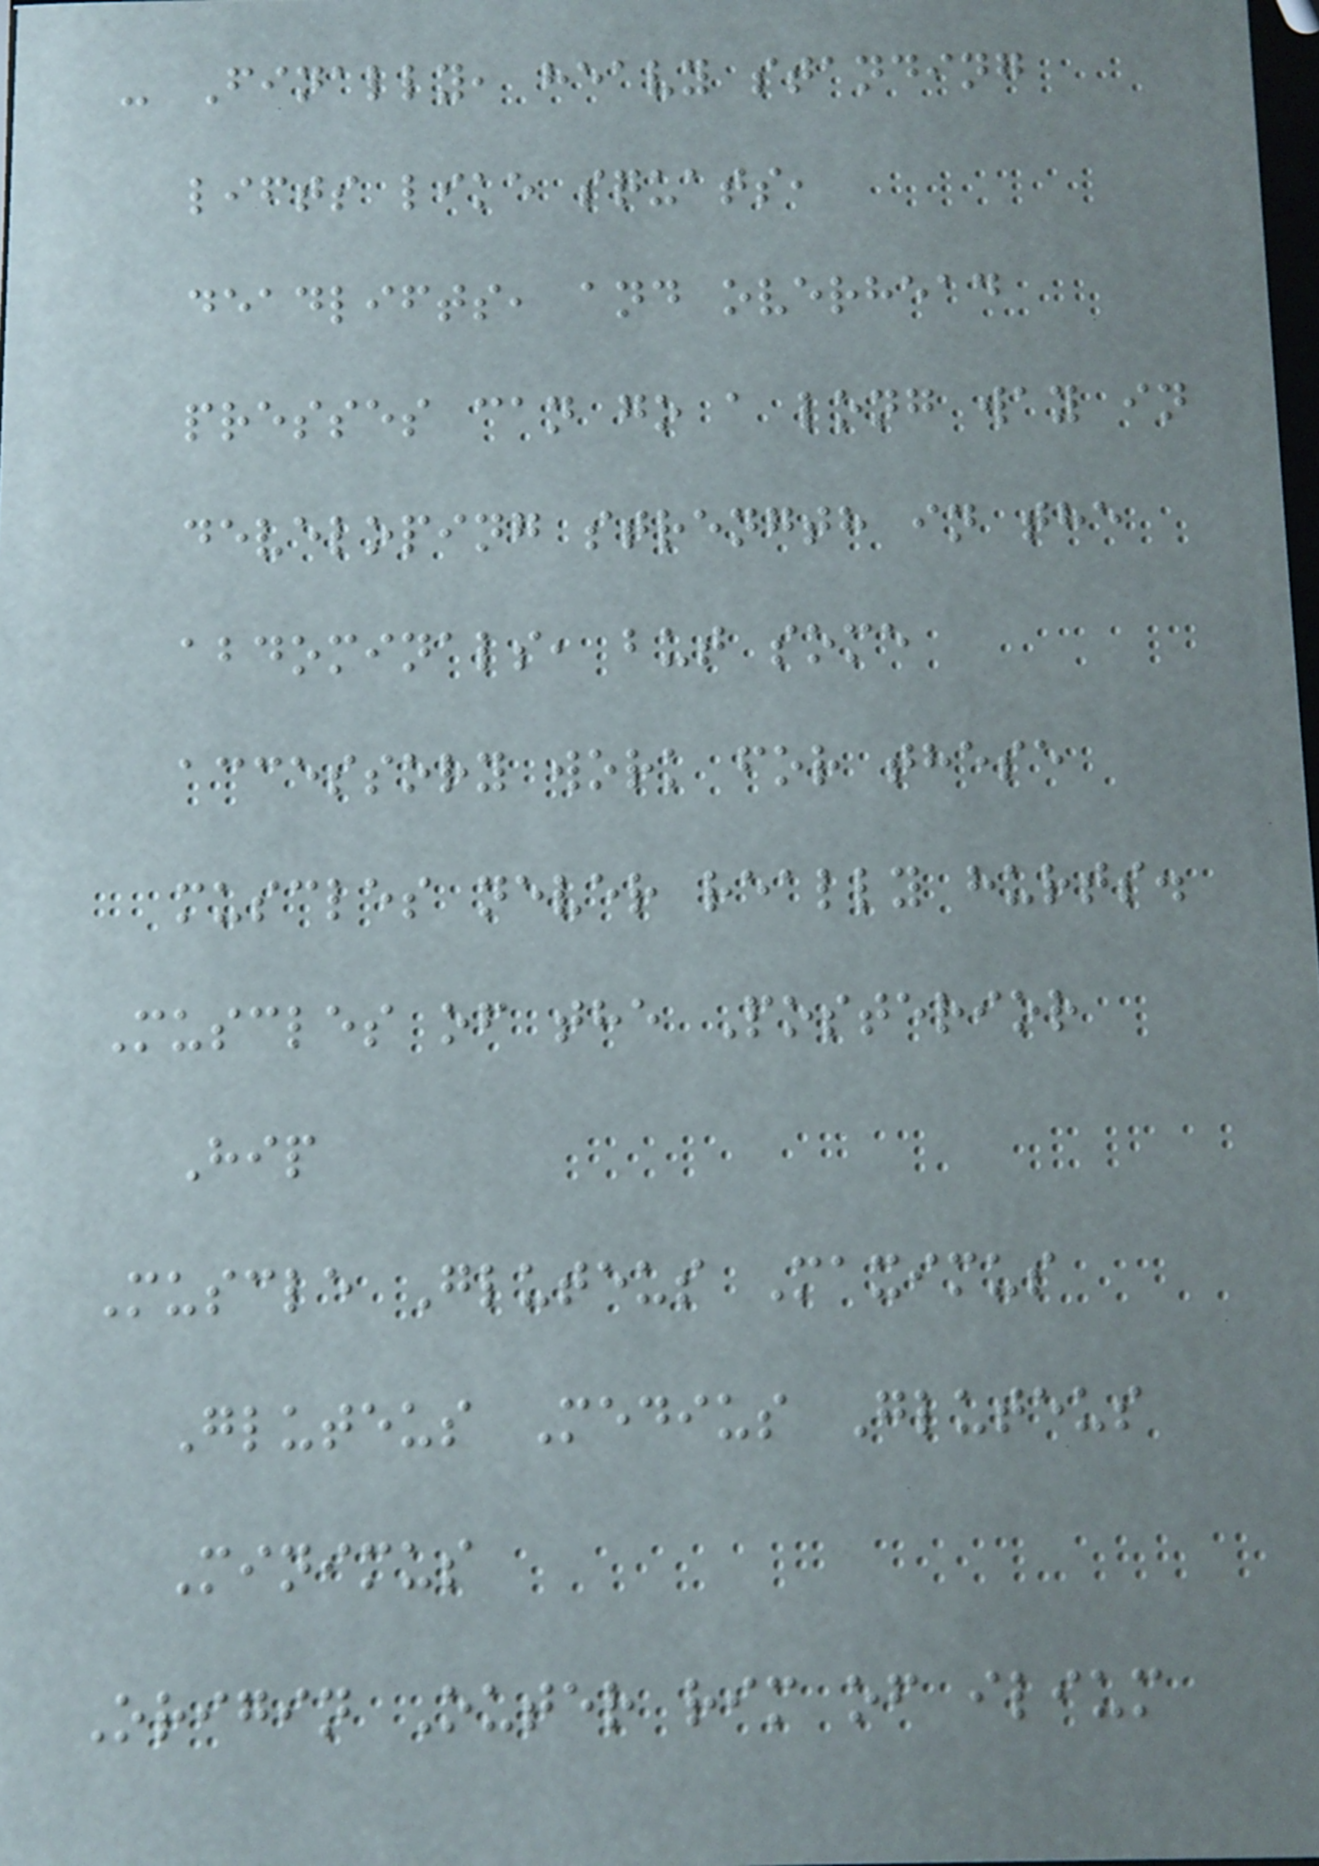- Finally, heavy standing
lifts like squats,
deadlifts, and overhead
presses can go a long way in
developing strength in the
abdominals, but some
accessory work for these
muscles never really hurts.
Muscles of the Posterior
Hip
Muscle Gluteus Maximus
Gluteus Medius Gluteus
Minimus
Origin Outer rim of ilium
